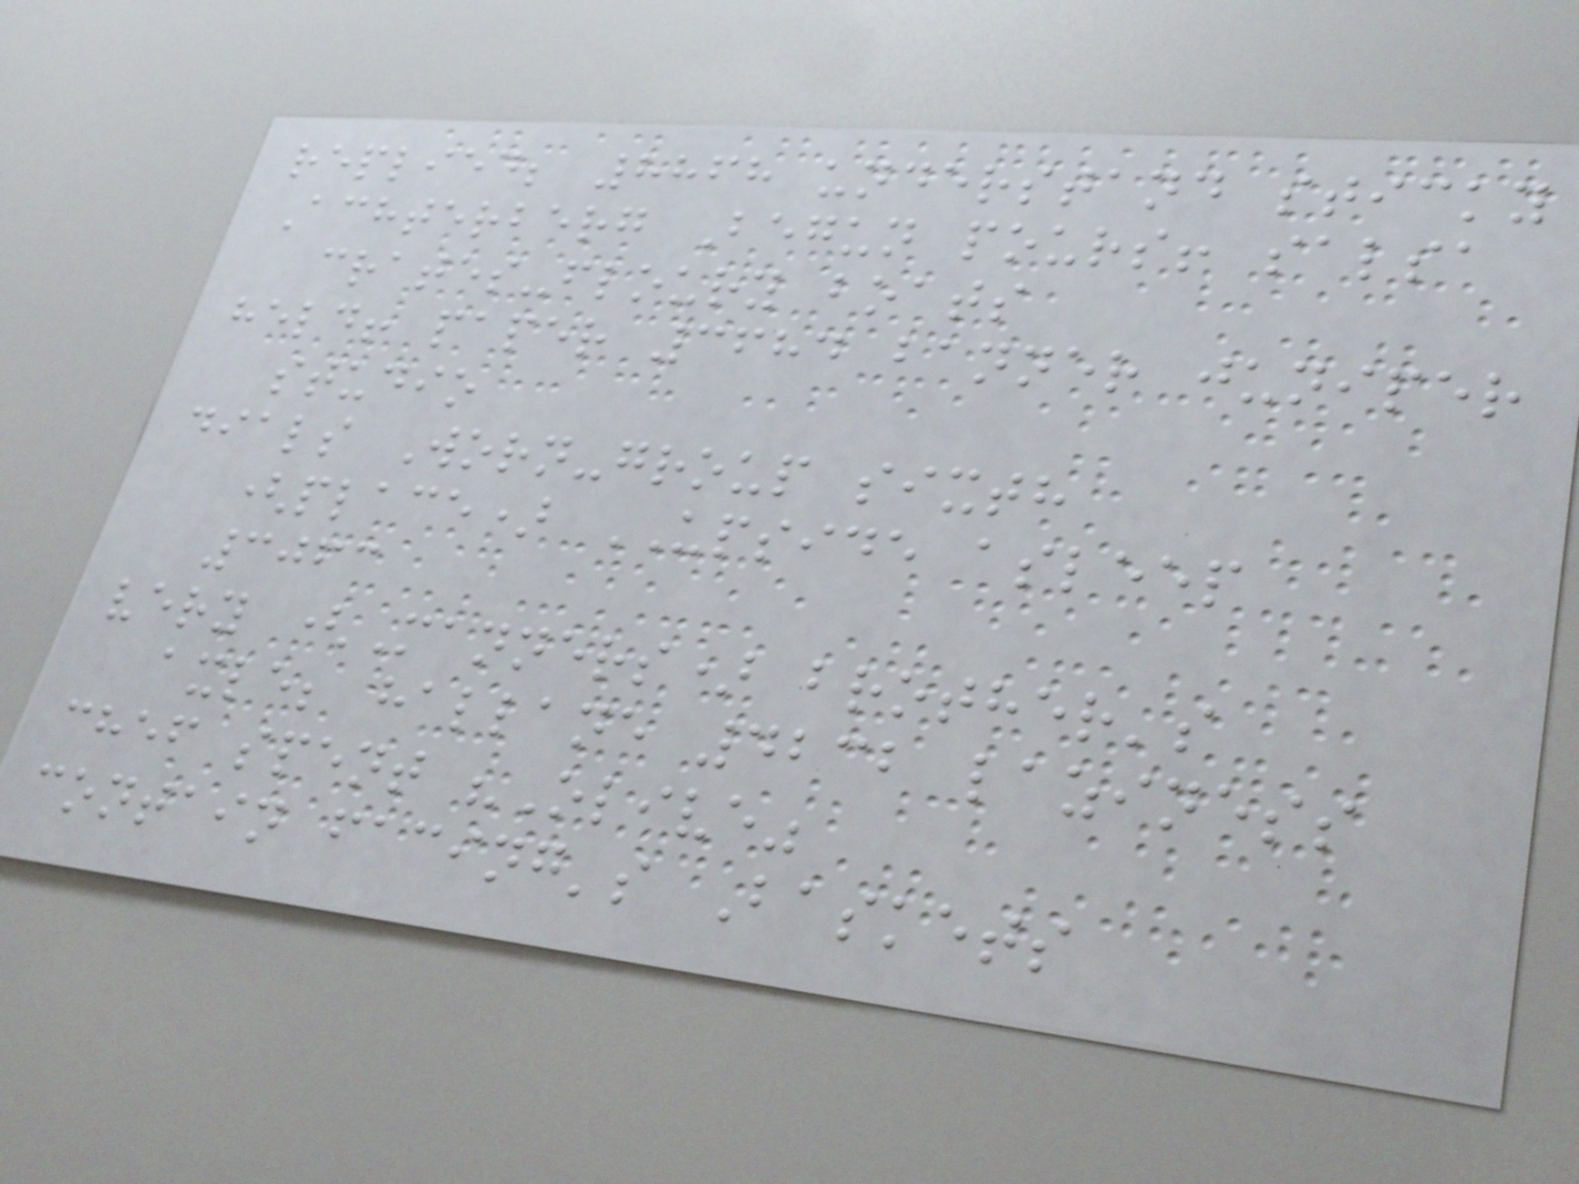replied; 8868 understand sticky
Achterberg Begun pours! salsa
crates-floury boats
held! paper 3684 banner juniper
studio
dials Worn-group sixth
(place) UPSIDE asleep
3063
very (Manners) brother's
axle; hallane 4232 laziness
chef spent "Olive"
contain facing's Baskets
